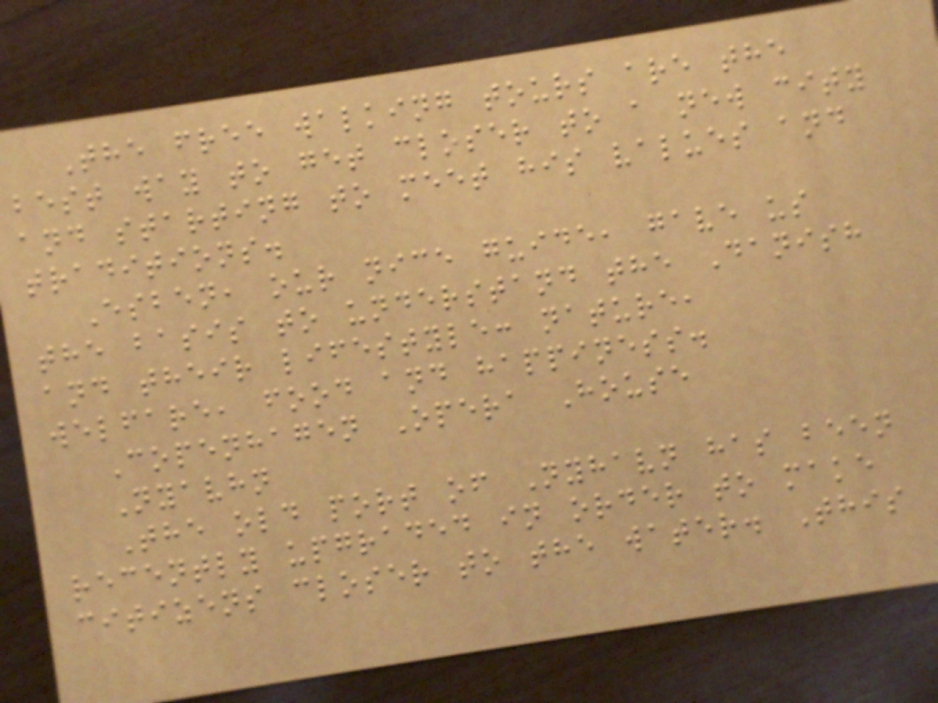The free walking tours are the
best way to get closer to a new city
and starting to meet his values and
traditions.
Esben, our nice guide, gave us
the basis to understand the Danish
and their lifestyle: nature,
welfare, food and happiness.
Copenhagen Opera House
Nyavhn
The old port of Nyhavn has been
recently upgraded in order to make
citizens closer to the water. This
